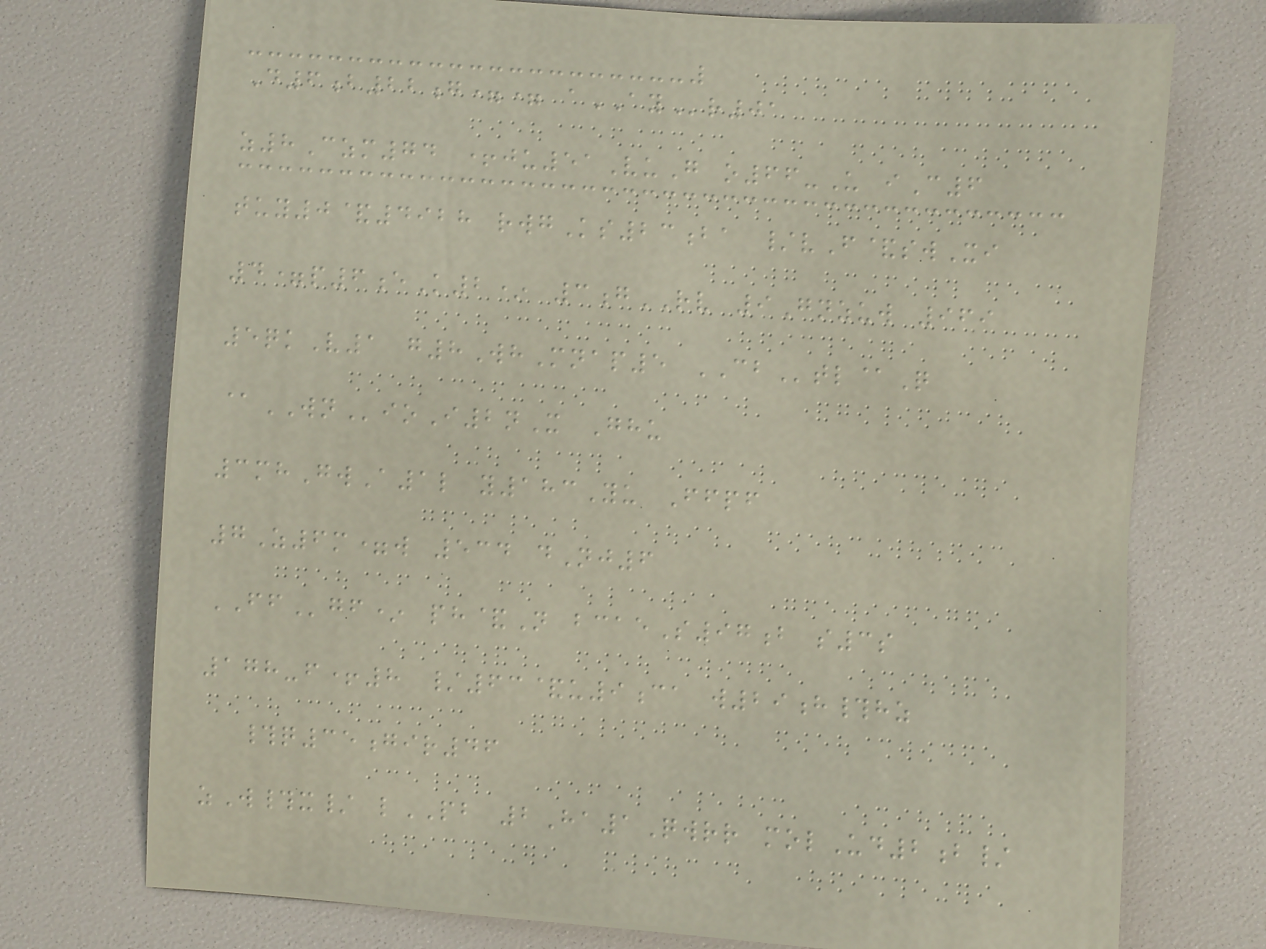D6b22g== aAYr01
z8Czm74 +ju51VuG o66-U iC6
tuy0&4928 rwgKs23ba /vF&swXi
4=p6eK2* 3gRV 9Gnzuw 969
5qkV1 g8WhMnap5 CBtl@Q
@WNioI2nX Ghu
3mhGwA1l y183Yu Ffpf
7Z6m=w 534 dNj6
FFgf* ph&N bcaeS97b s3s
178-f+8 /63&u9ca w29h#hz
#q35gir46
zW#x/ lPB 2Ha1Qwrr molUd2b/
